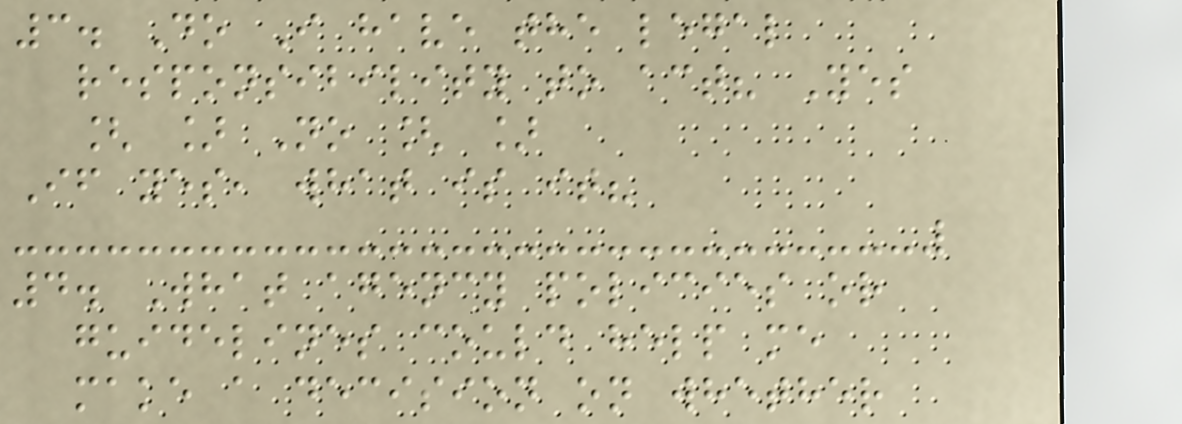3. Do I have the legal
responsibility to act? Yes
[ ] No [ ]
If yes, what is it?
4. What agency policies or
guidelines could help me
make a decision on whether
